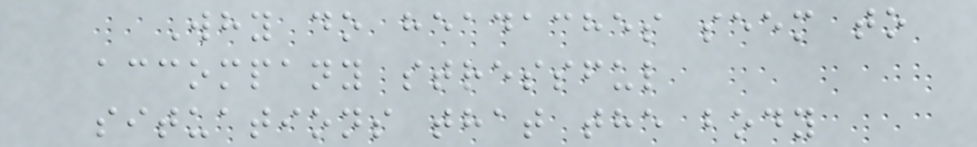Why do headaches seem to
accompany stressful
situations that the body
